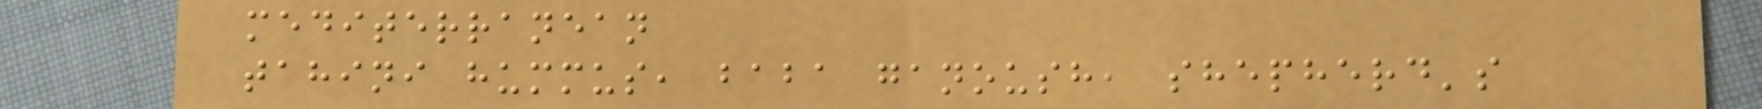mediterranean
tahini hummus, baba ganoush, shepherd's
